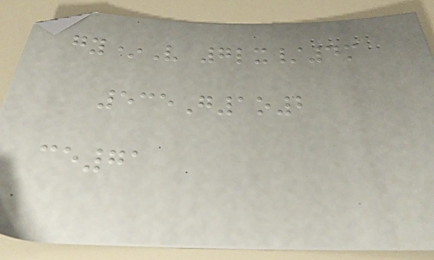gy*V 7lx/4m
535G1o2
ce71
